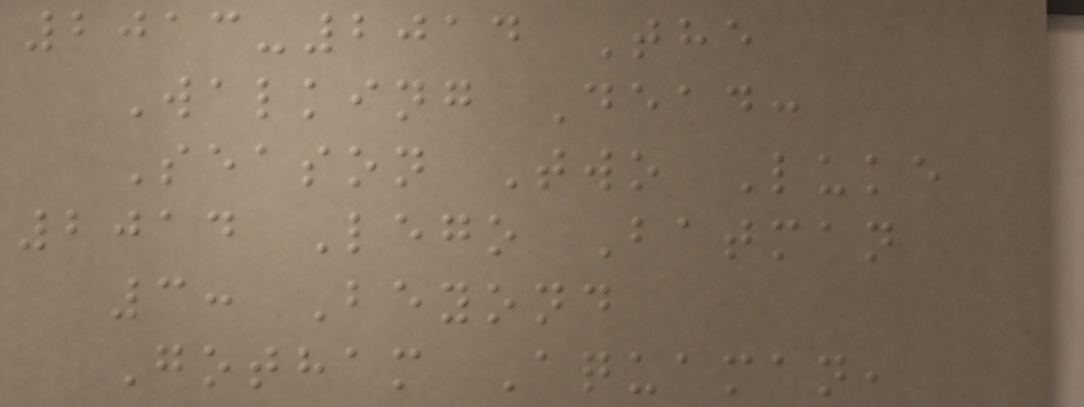2013-2014 The
Walking Dead:
Season Two Luke
2014 Lego Batman
3: Beyond
Gotham Aquaman,
